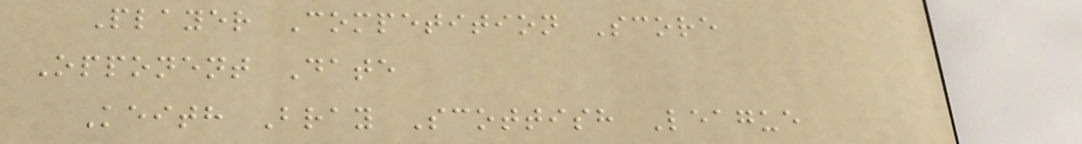Player Competition Score
Opponent Date
Keith Bray Scottish League
